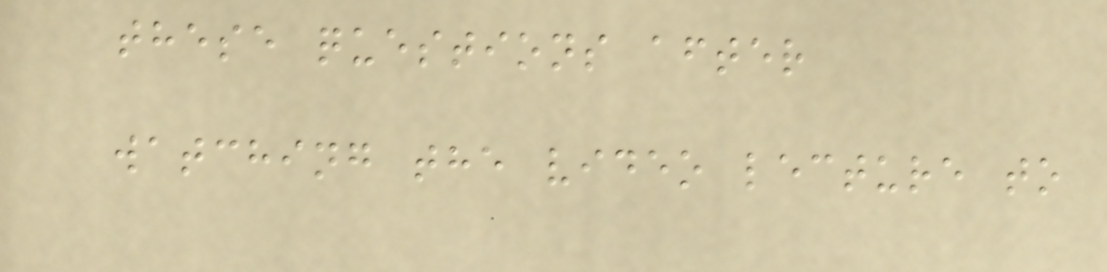these questions after
watching the video lecture to
